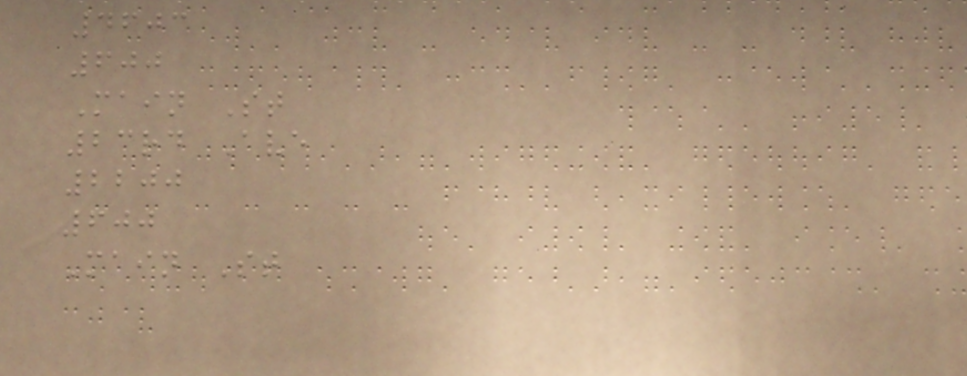4603
600
Main St
23rd Ave
2200
600
Main St
